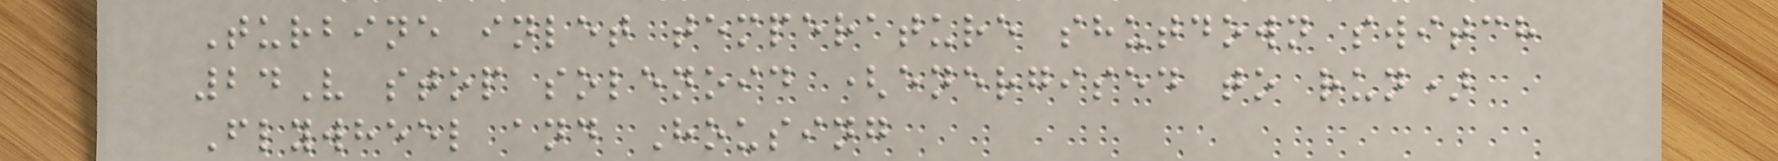Turbine inlet temperature shutdown switch
24V stop solenoid (energised to run)
Flywheel and Housing
